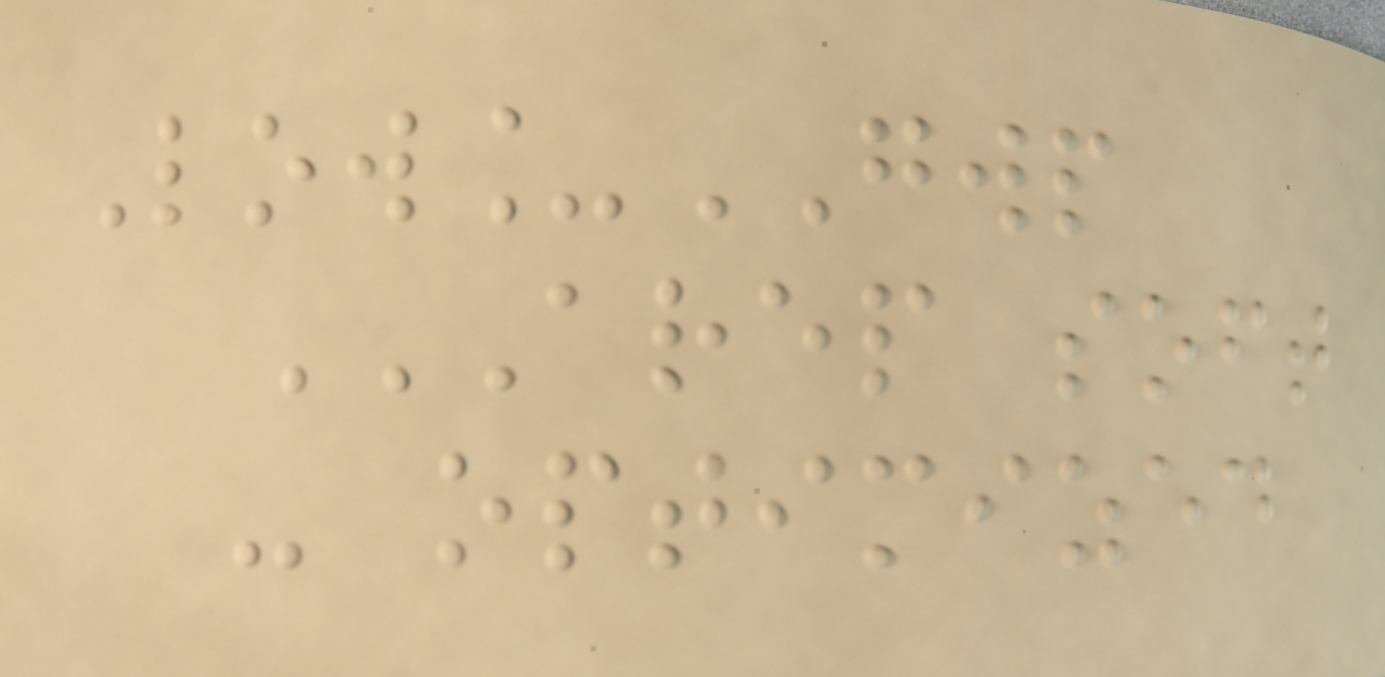Low_GWP
AREP SOFT
- OPTIMIZED
